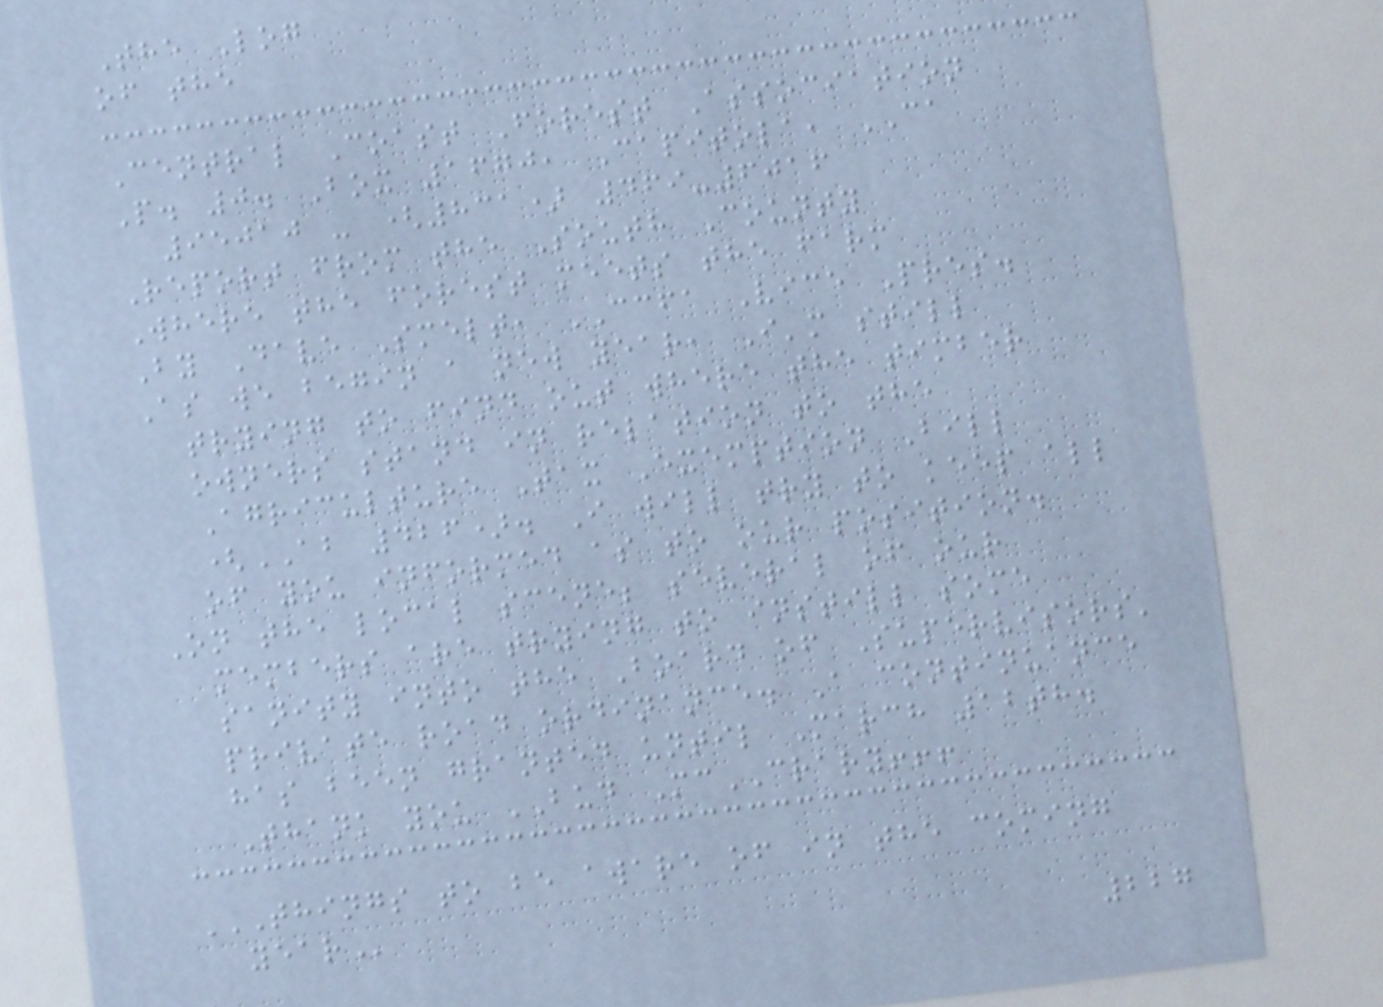The Log
of the
Central Coast Forest Association
P. 0. Box 1670, Capitola, CA
95010 - (831) 469-6016
Report from the South County
Where the forest meets the farm
By Dave Smelt, CCFA Vice Pres.
As we begin a new year, I'm still
trying to find out where the timber
owners stand in relation to the
Agriculture Tax Exemption Bill
(AB 426). I will try to keep all
of you informed as to our position.
On the local scene; several of our
members are trying to instill some
sanity into the Board of Supervisors'
private road ordinance. A continuance
has been granted until March 12th.
Thank you BUD McCRARY!!!
THINGS TO BE AWARE OF IN THE COMING
YEAR
227
